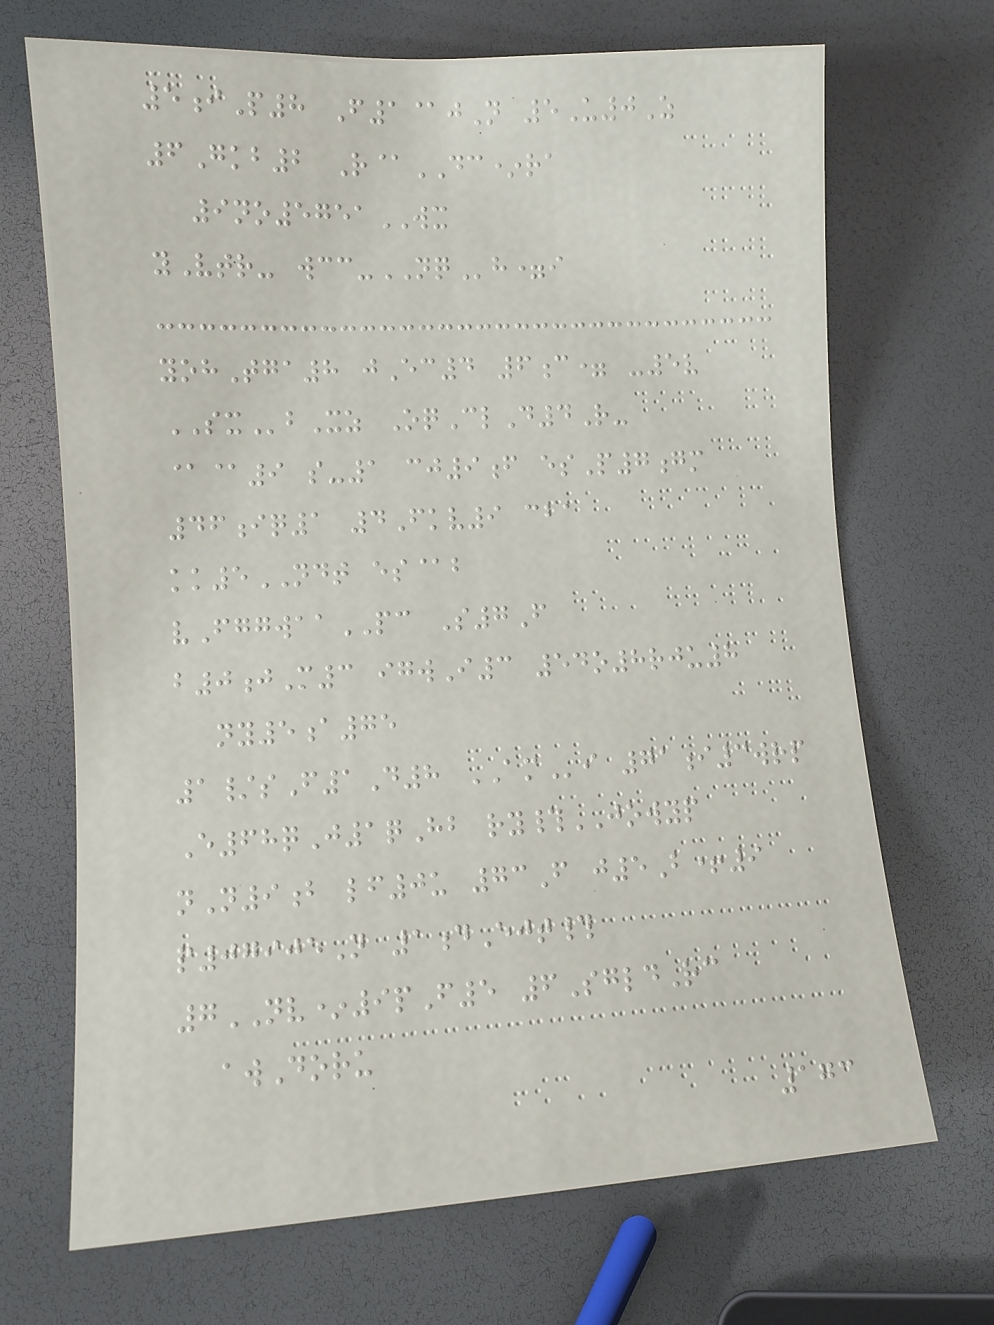5iP8 F1@jN 5U0Z
6Gkb2 R@DC*ra
9no5751WX
yVtr- wcc-NQh=i
yohTga8 jEc4 6c= -5v
SXbXz OqClD4R-
@@9 s-1 cj9f esP7gm
46iq1 4Fkv9 cba
kk5NDT es@b
vFggwaaPC S7F
b0jM3 igwI3 54o8rju8
ny5a75
1/sF1D8 AMi 71i3wrp
E68qJ1qHb ry#JOWYP
nN9b lf0u 73F j5B+9
p07905N 1dEjt#
7NV*9pF5 6SgldRc
awDoru
173
